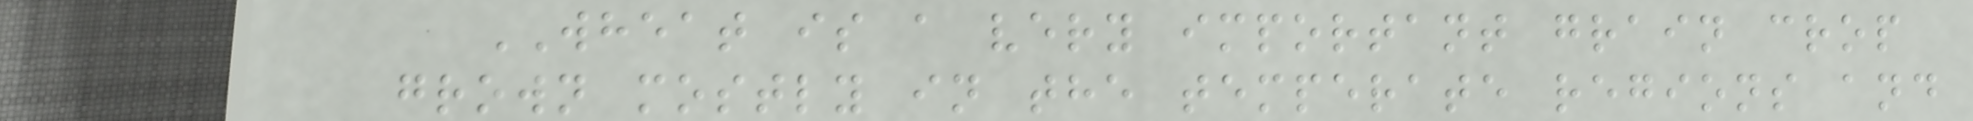WHEAT is a very important grain crop
grown mostly in the temperate regions and
